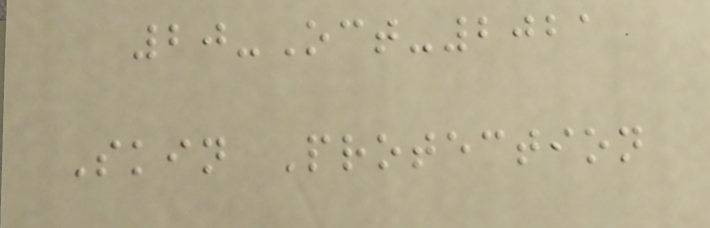20-Oct-2021
Skin Protection
